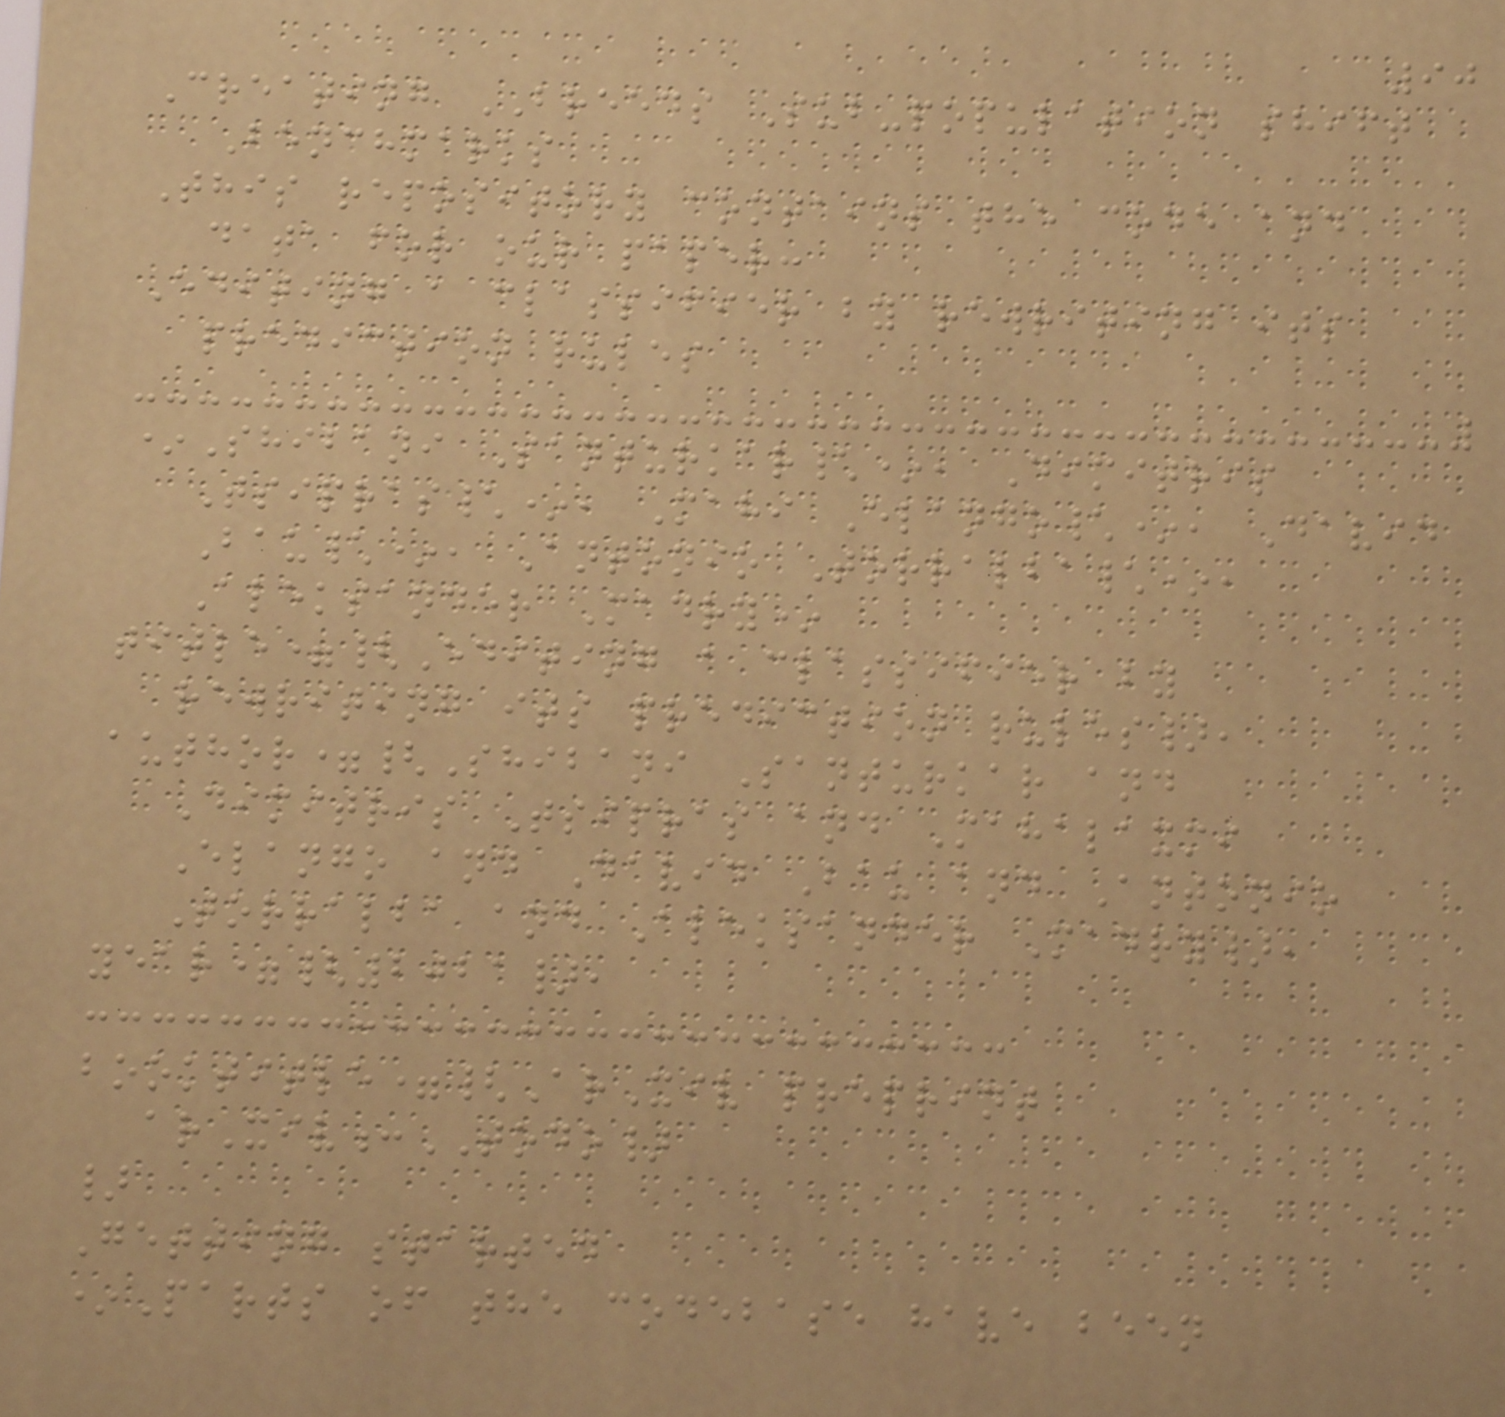90
Creating BREEDS Sub-population shift
Benchmarks
This repository contains the code and
data for our paper:
Editing a classifier by rewriting its
prediction rules
*Shibani Santurkar\*, Dimitris
Tsipras\*, Mahi Elango\*, David
Bau\*, Antonio Torralba\*,
Aleksander Madry*
title={Editing a classifier by
rewriting its prediction rules},
author={Shibani Santurkar and
Dimitris Tsipras and Mahalaxmi
Elango and David Bau and Antonio
Torralba and Aleksander Madry},
year={2021},
booktitle={ArXiv preprint
arXiv:TODO}
}
Getting started
*Parts of the codebase have been
